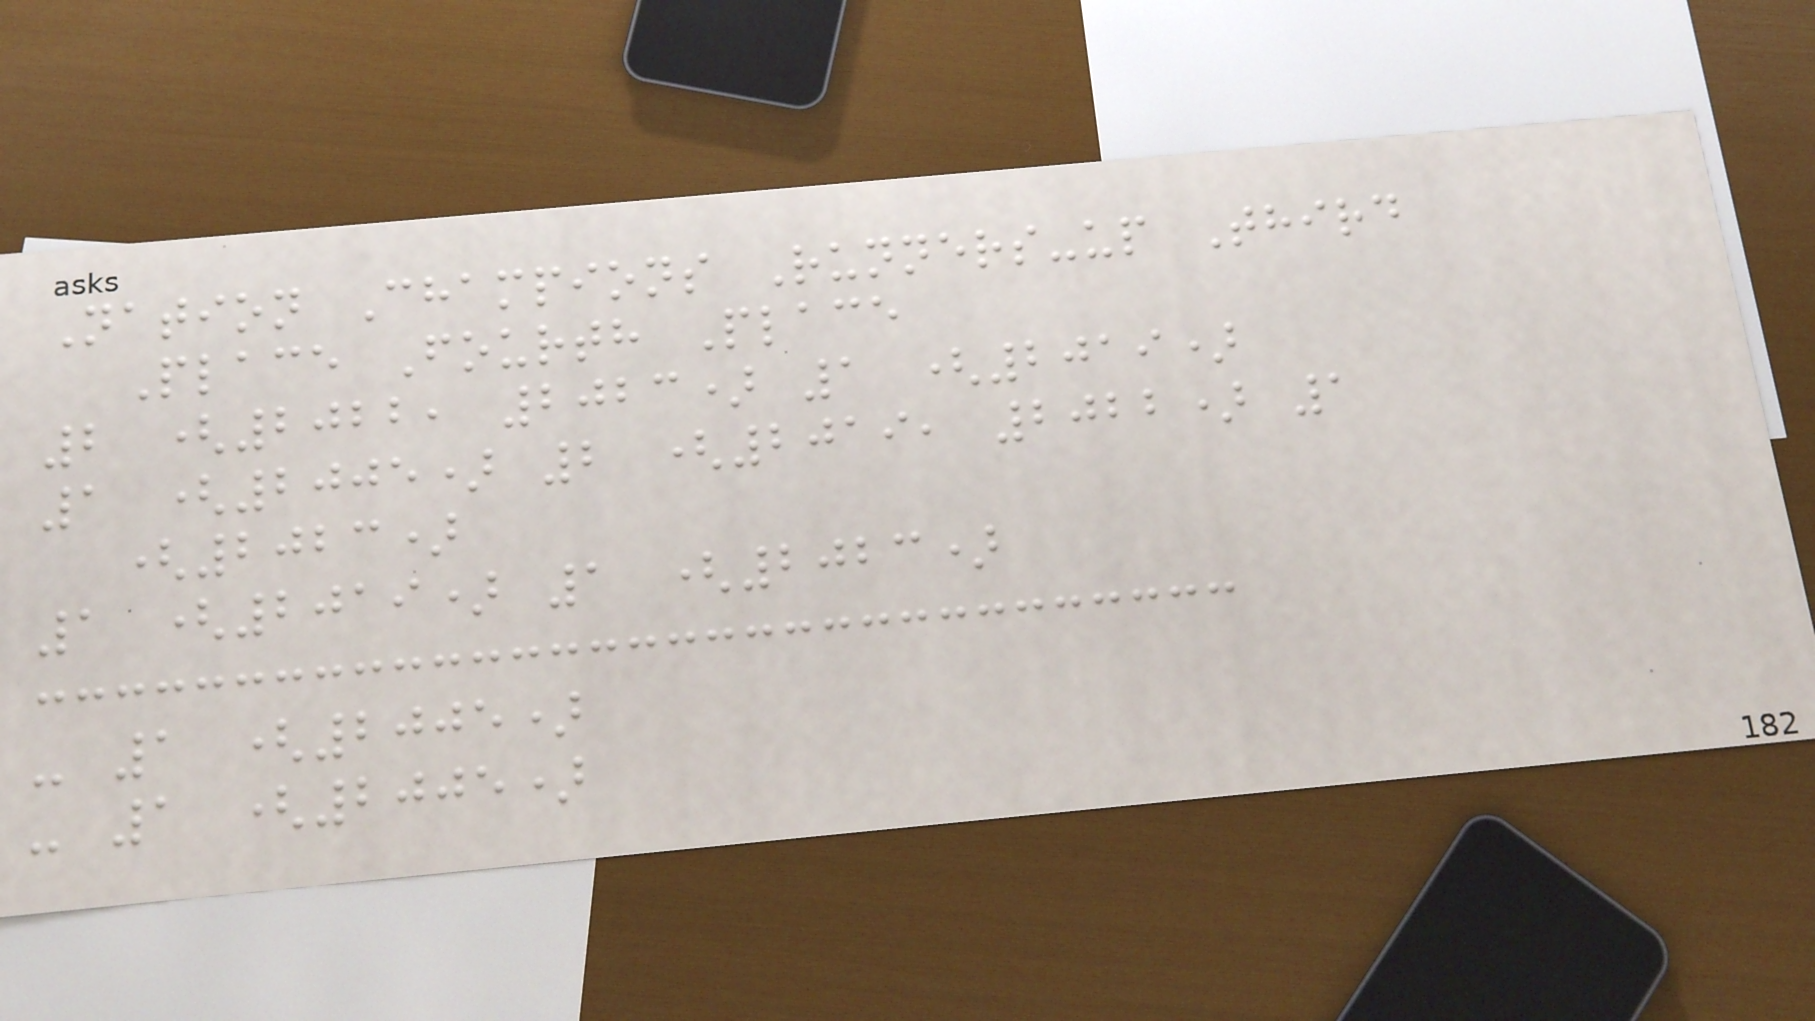Nation Champions Runners-up Third
Place Fourth Place
2 (2022, 2023) 1 (2019)
1 (2005) 2 (2019, 2022) 1
(2023)
1 (2019) 1 (2023)
- 1 (2005)
- 1 (2005)
